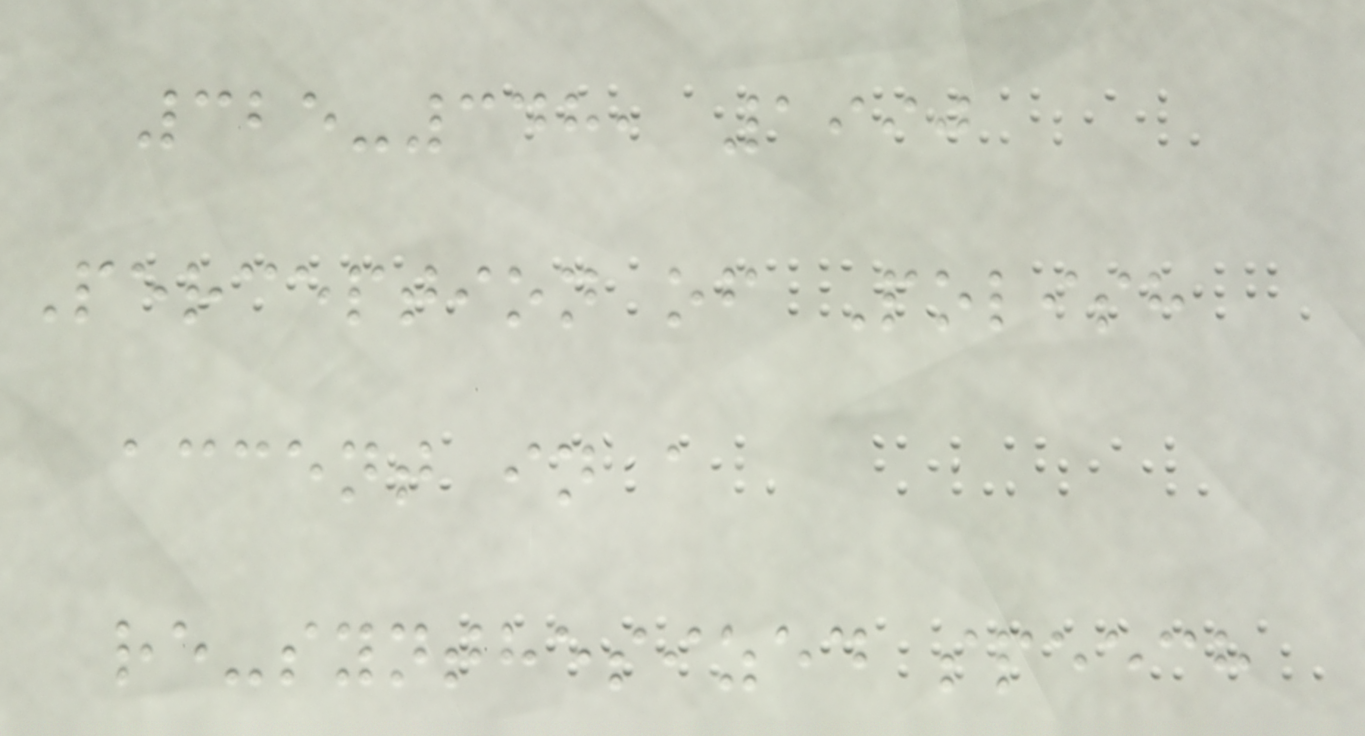325-348, 1990
Perception of Polish
accent in a
re-synthesized speech
